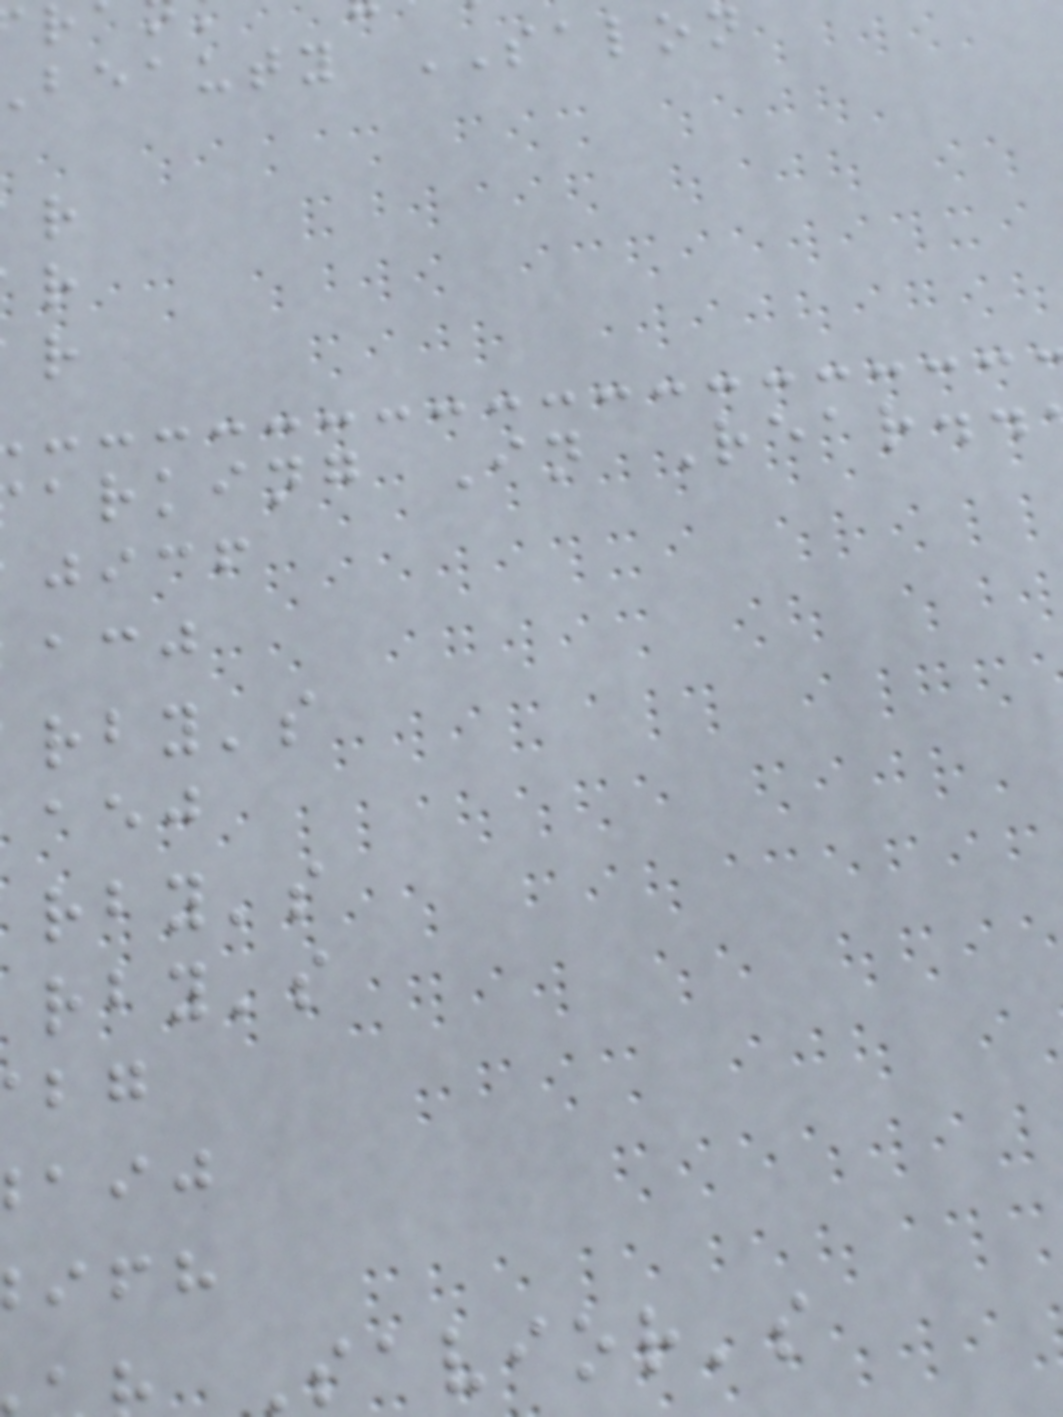beauty SALON
arking In Rear..
jicf
rby's
rby's
rby's
Savior's
